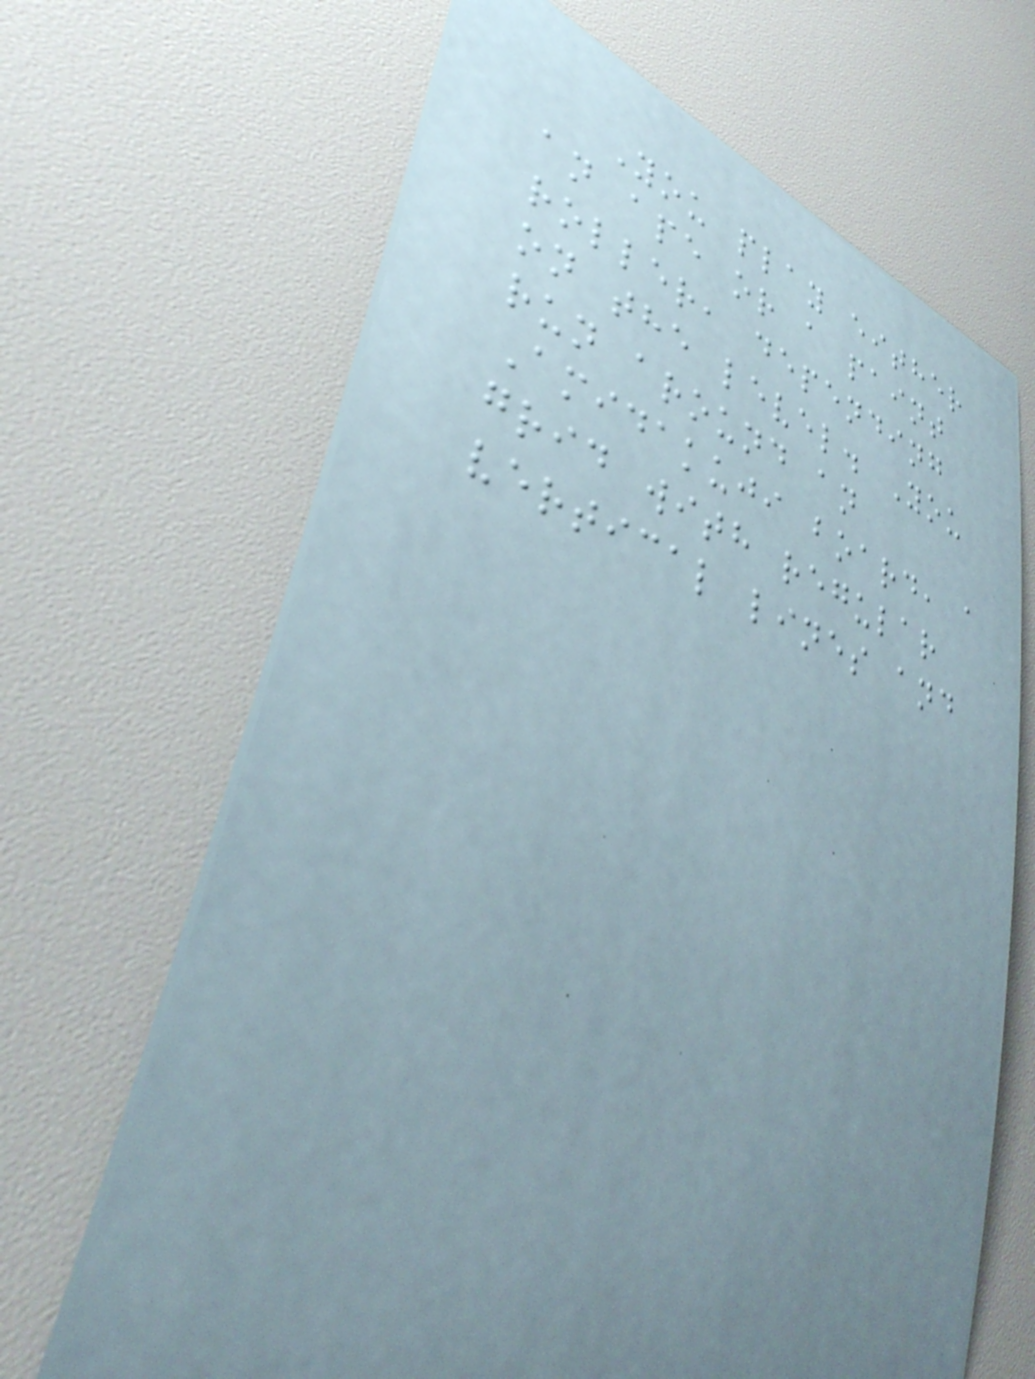You play either
an ape or a paint
roller, depending
on the level. You
run around an
Amidakuji board, a
grid with regular
vertical lines and
